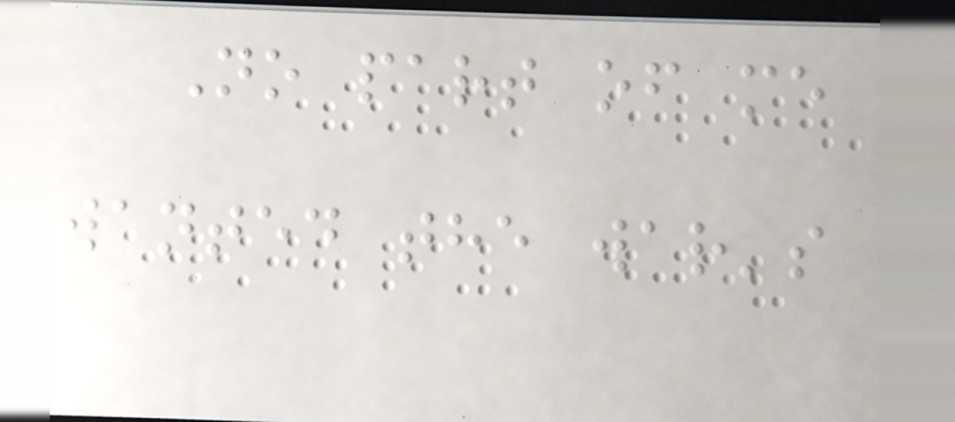No part of me
wanted the war's
